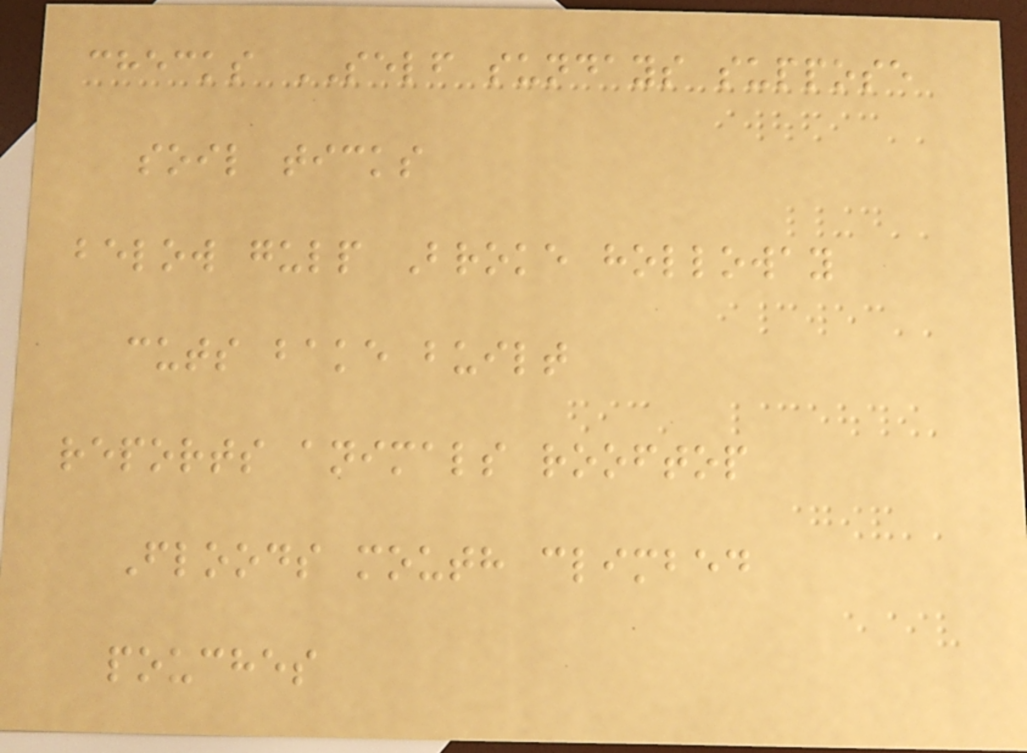checks SELF sundays suppose
soil ticks
below gulp Broke holloway
cuts bake built
reports animals rooftop
Floods mouth climbed
pouches
